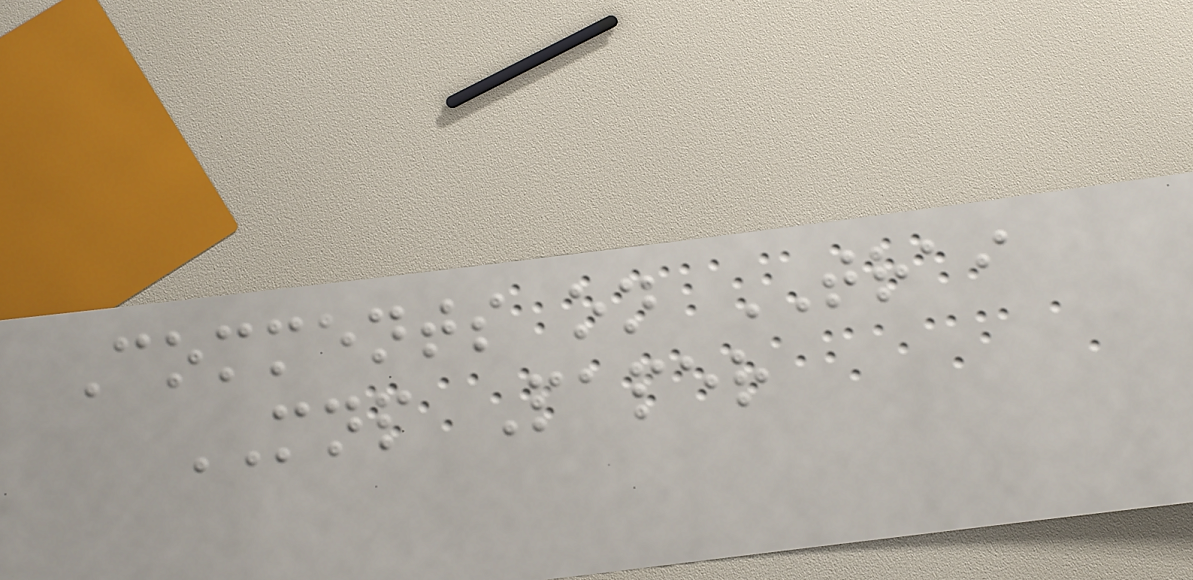Comments on TRAI
MNP Paper
